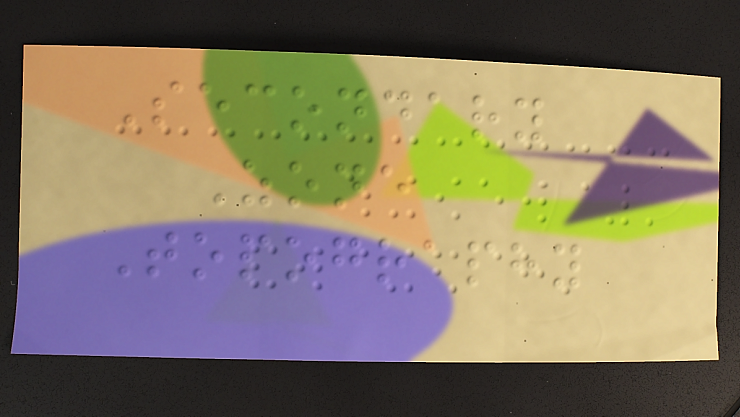Secondary
Zone
Topography
